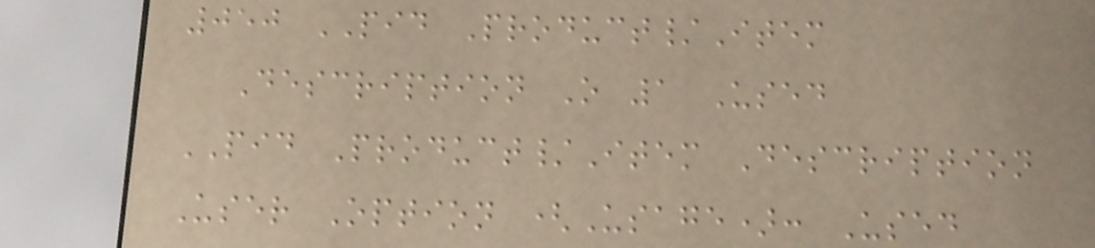050 PID Product/Item
Description O 1 Used
PID Product/Item Description
User Option (Usage): Used
